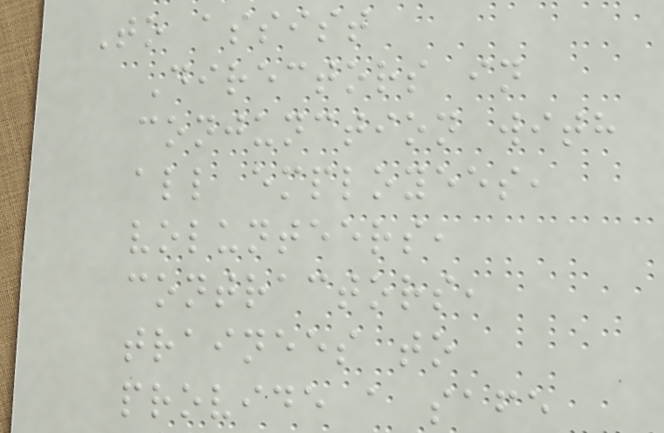To assist
Directors in
conjunction with
all employees,
volunteers,
contractors,
trainees to
provide a safe
